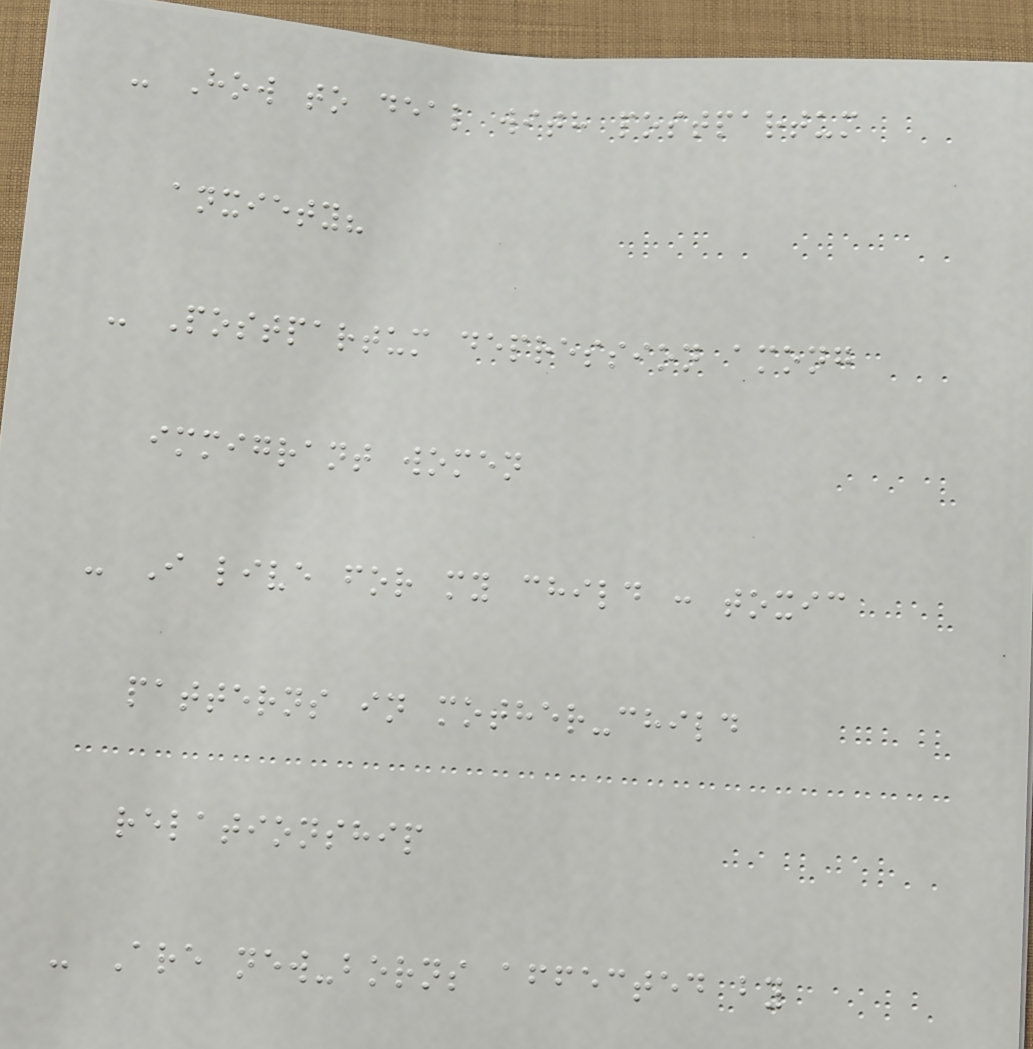- How to deal with postpartum
anxiety?
- Postpartum depression among
immigrant women
- I live for my child : toxic
patterns in mother-child
relationship
- Are new-borns affected by
